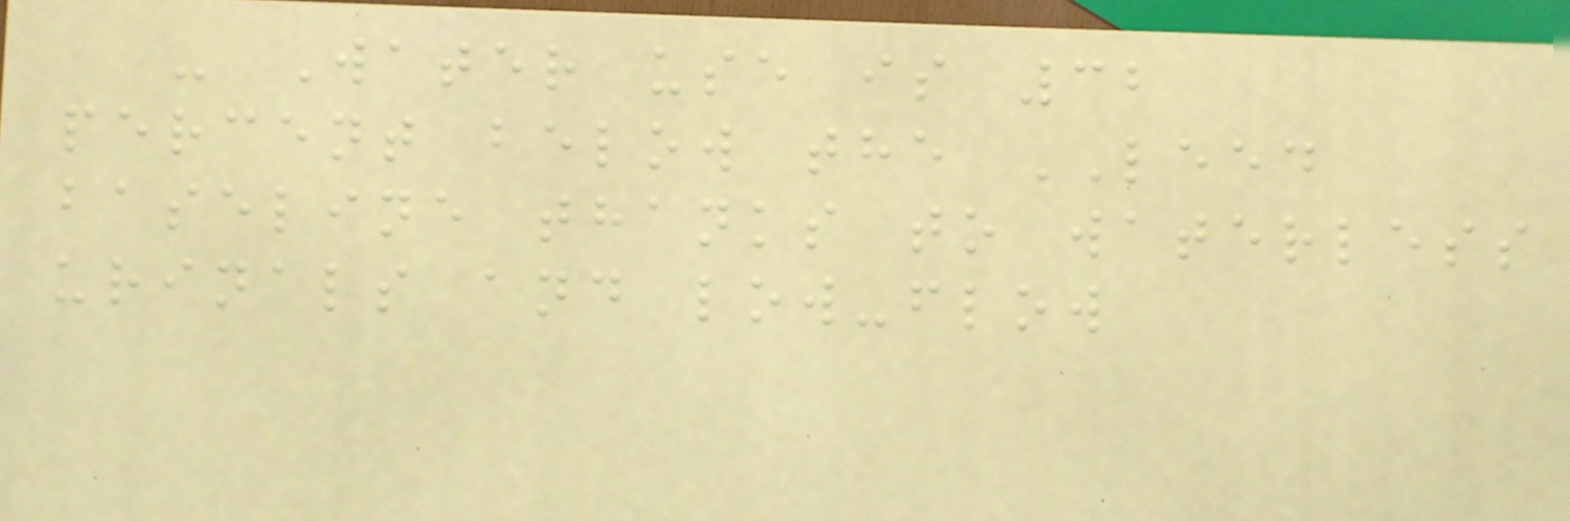- Water use is 32
percent below the LEED
baseline thanks to waterless
urinals and low-flow
